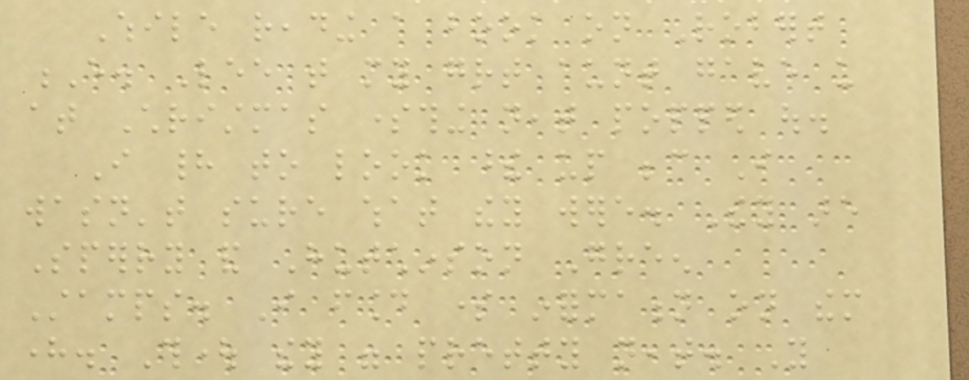While reading a book on Robert
E. Lee that my great aunt gave us
at Christmas something neat popped out.
I had to look these up because I
wasn't sure what they were. They are
Sperry and Hutchinson Green
Stamps. I found some information on them
here. Thought they were pretty neat. You
